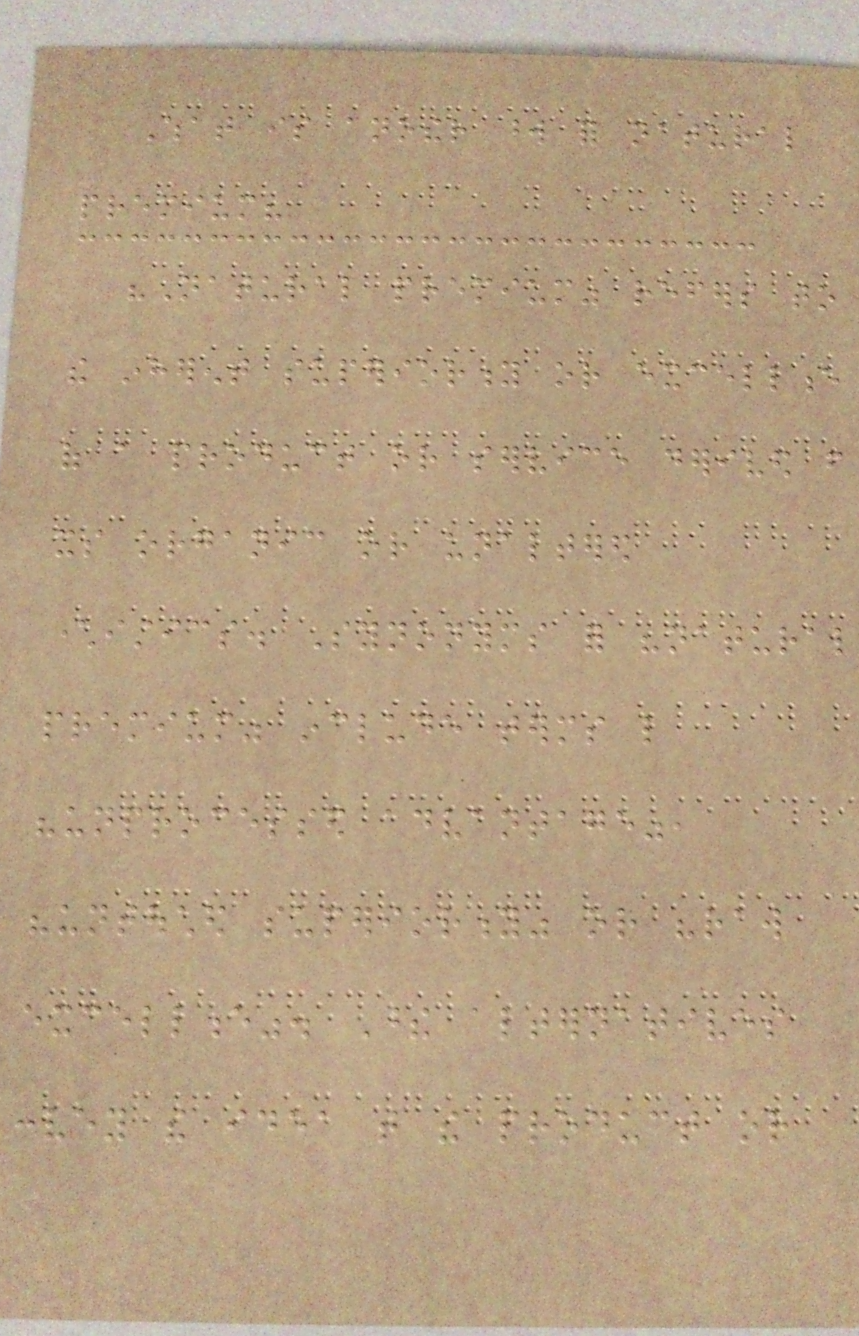What is another word for natural
premium?
"Natural premium" refers to
the inherent superiority or excellence
of a product or service derived from
its organic or unaltered
characteristics. Synonyms for "natural
premium" include terms like
"unprocessed advantage",
"untouched superiority" or "raw
excellence". These alternatives
convey the idea that the product or
